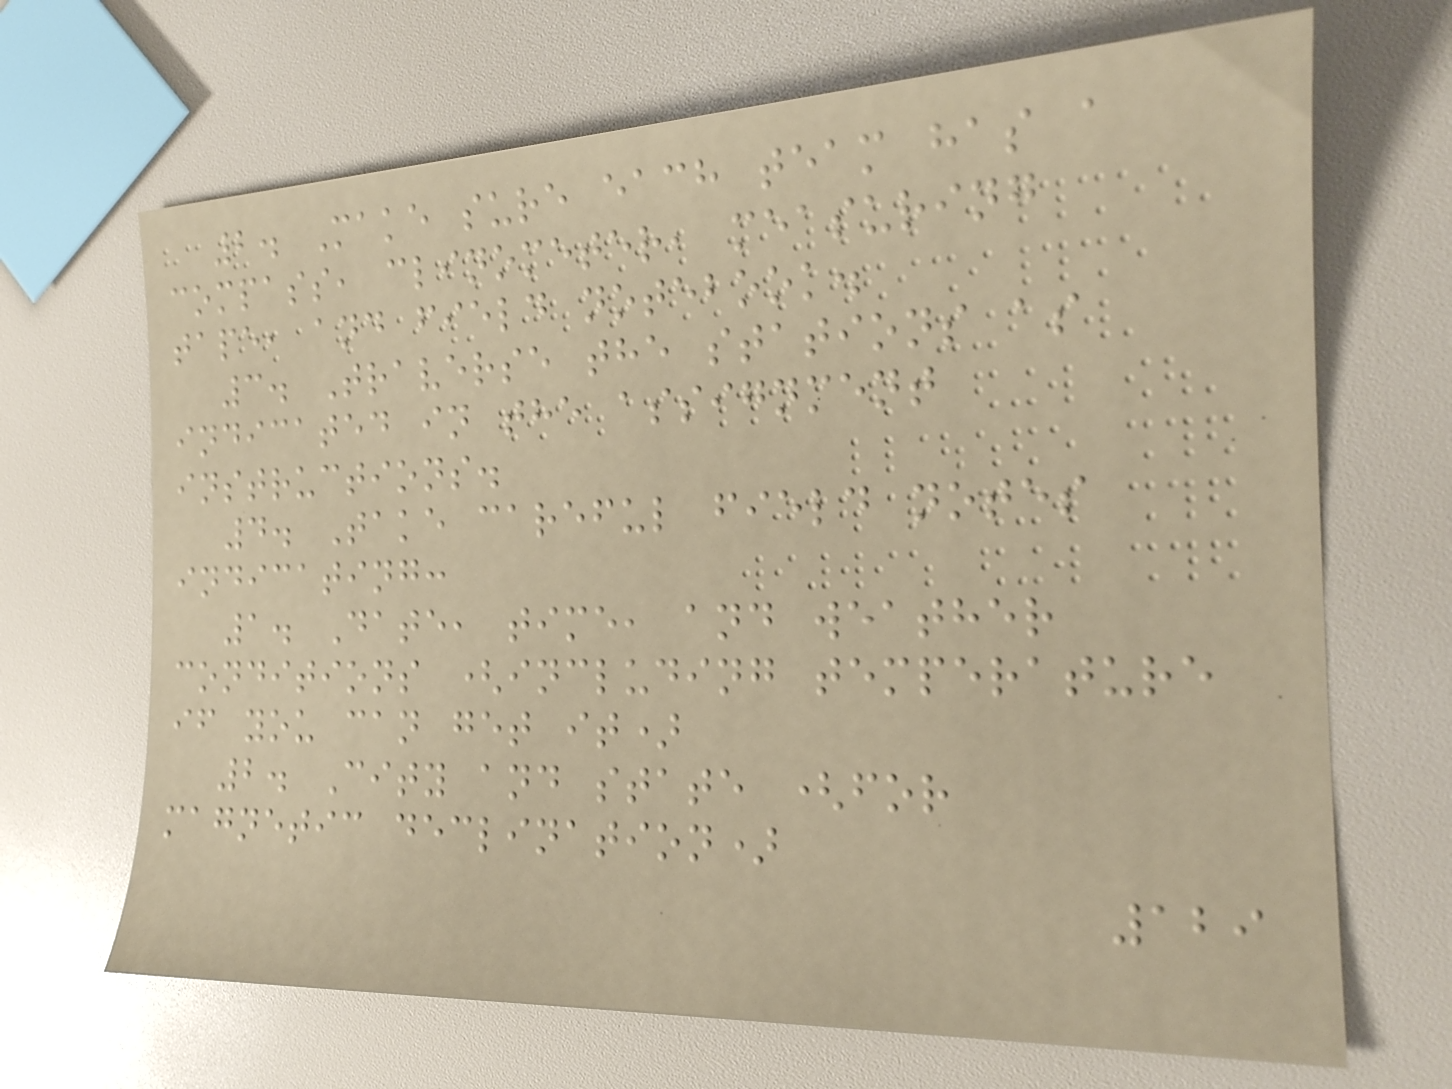2. Make sure each team has a
compass, clinometer, measuring
tape, and field notebook.
3. Traverse the stations as
indicated in the assignment
instructions.
4. Take careful field notes
indicating:
1. Date, time, and weather
conditions (including temperature
if you can get it)
2. City and state (for
magnetic declination)
129
